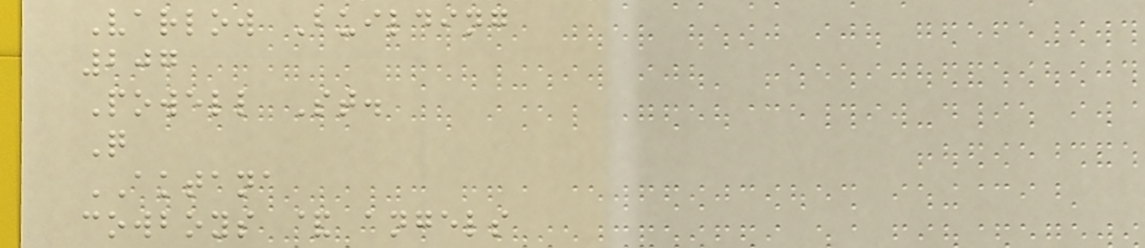Varlow Building
207
Powell St.
Q
AKTANA
cowboys & angels
